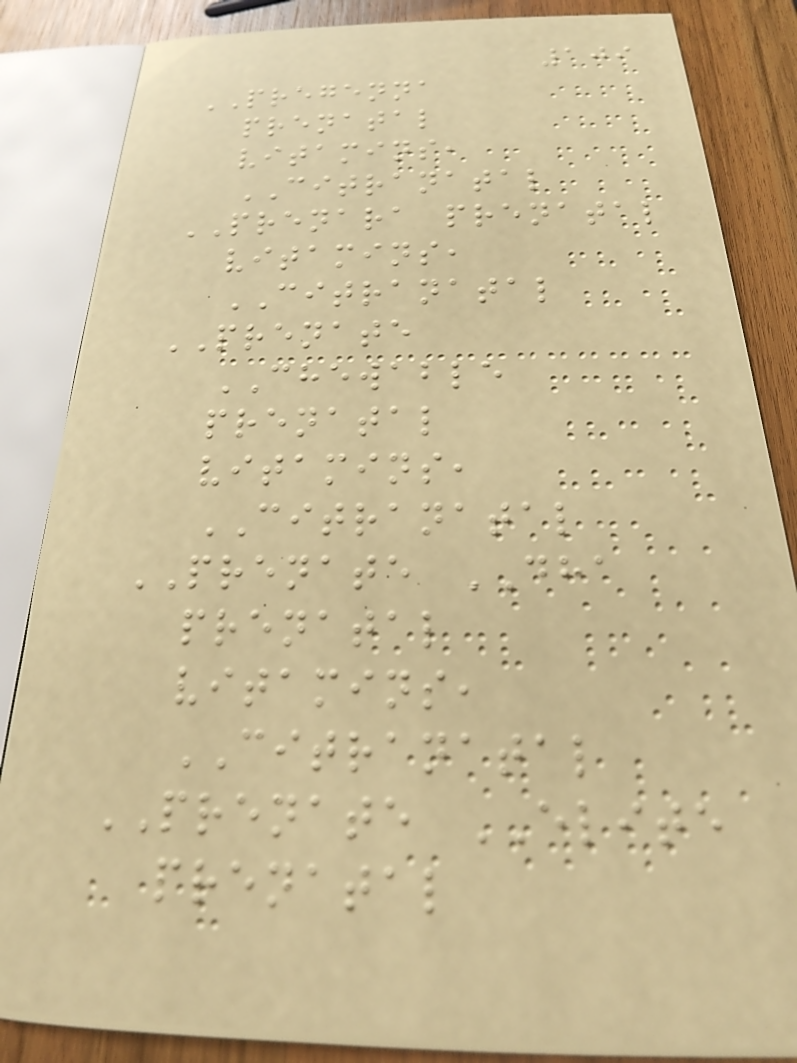109
PREGENNA
prenatal
vitamins,
CITRANATAL
PRENARA prenatal
vitamins,
CITRANATAL
PRENATE
CHEWABLE
prenatal
vitamins,
CITRANATAL
PRENATE DHA
prenatal
vitamins,
CITRANATAL
PRENATE ELITE
prenatal
